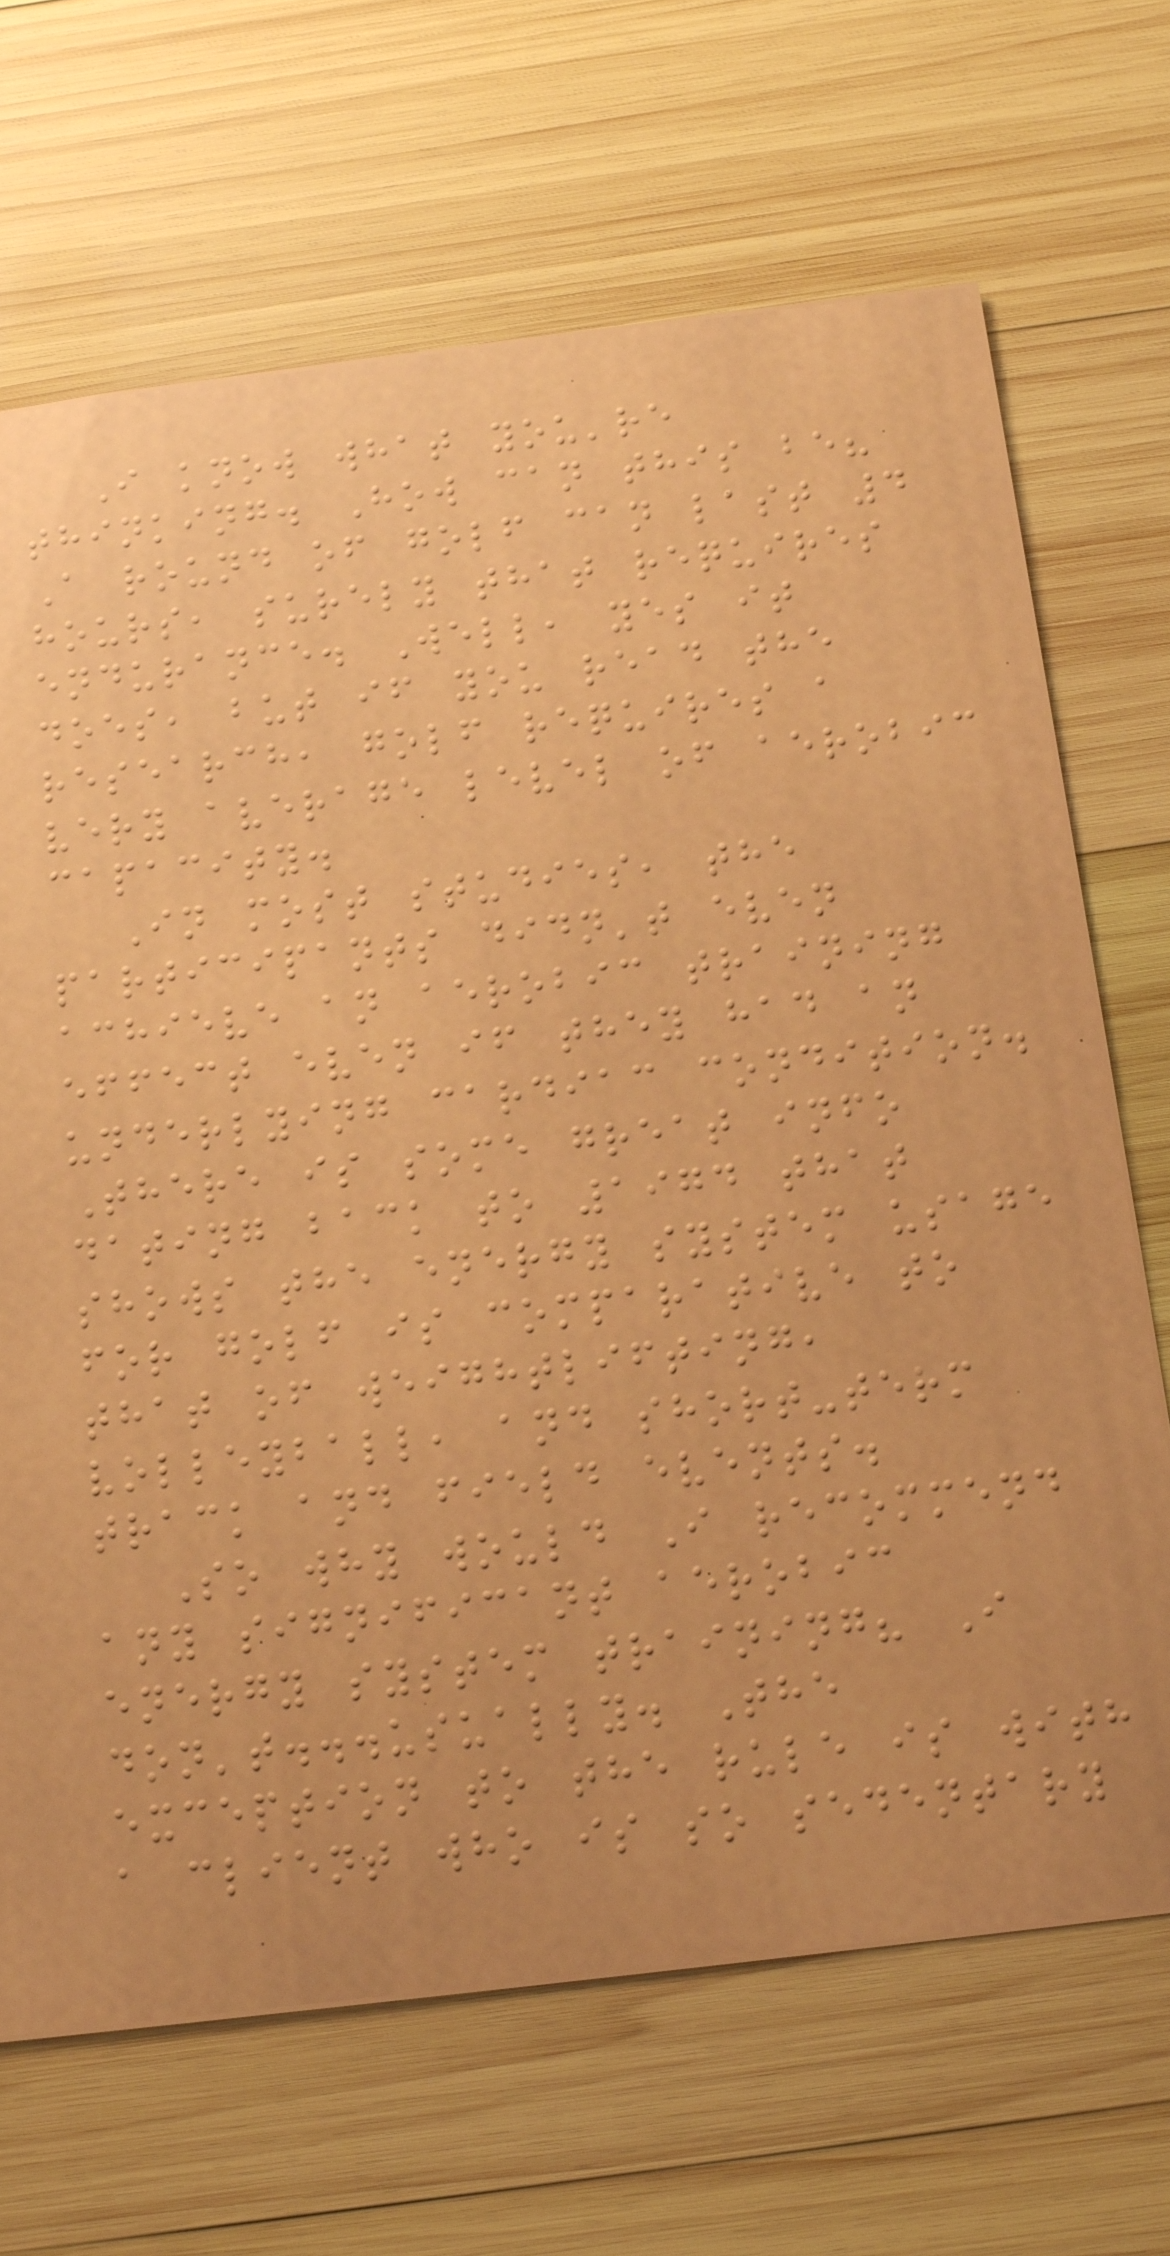I know what you're
thinking. How can this be?
A round of golf can last 4
hours, surely that requires
endurance. Well, yes it
does, but if you read the
research, golf requires a
very average level of aerobic
capacity.
In most studies, the
participants didn't even
achieve an aerobic training
effect even if they had an
underlying cardiac condition.
There is some great info
dating back to 1974 that
shows the energy system usage
for golf is comparative to
that of weightlifting,
volleyball, and short-term
track and field events.
So why would I recommend
any significant aerobic
energy system training? I
don't...usually. The
exception to the rule is with
a client who is so sedentary
